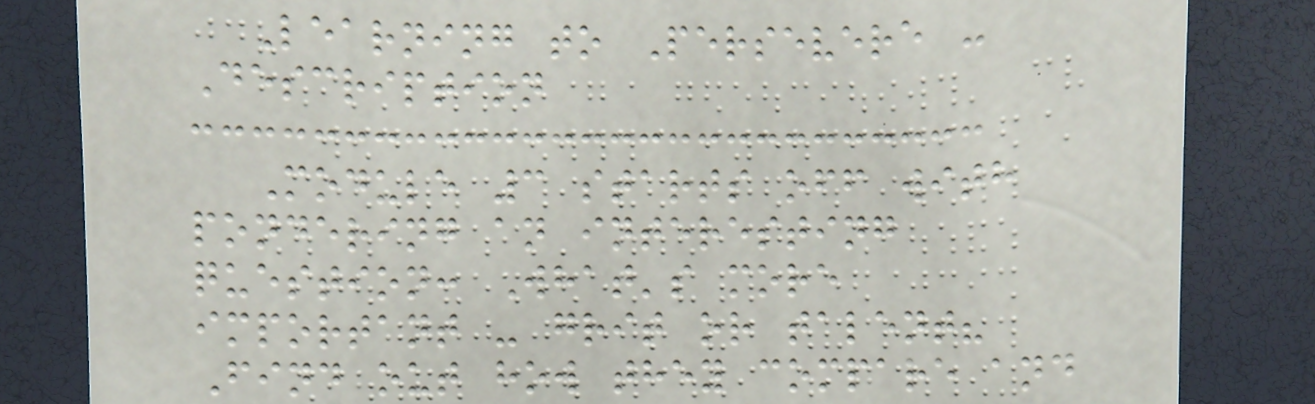Learning to Persevere -
Description
Module 3 starts off with
pondering an interesting
question: What's more
important - grit or talent?
Find out how they compare and
